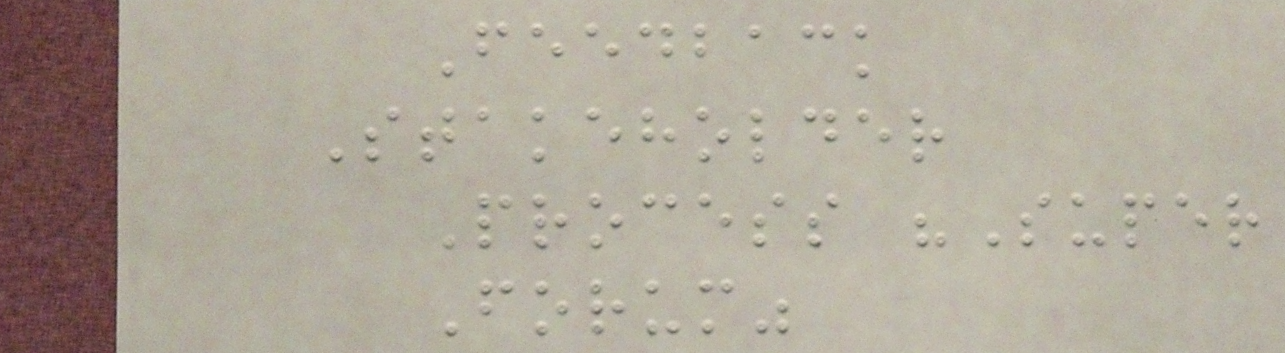Feedback
Stakeholder
Process "Super
Forum"
